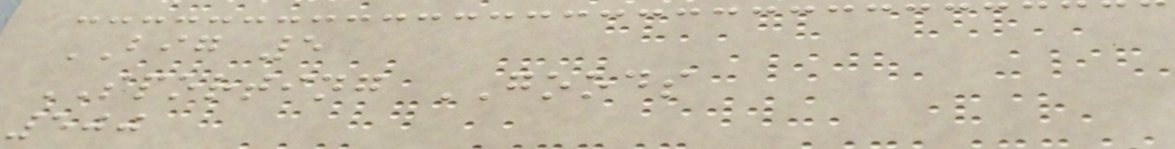BIG 5
SPORTING GOODS
500
